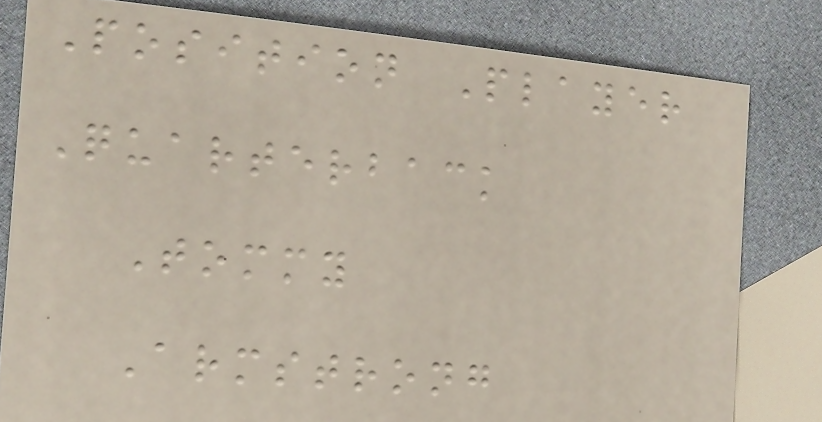Position Player
Quarterback
Tommy
Armstrong
